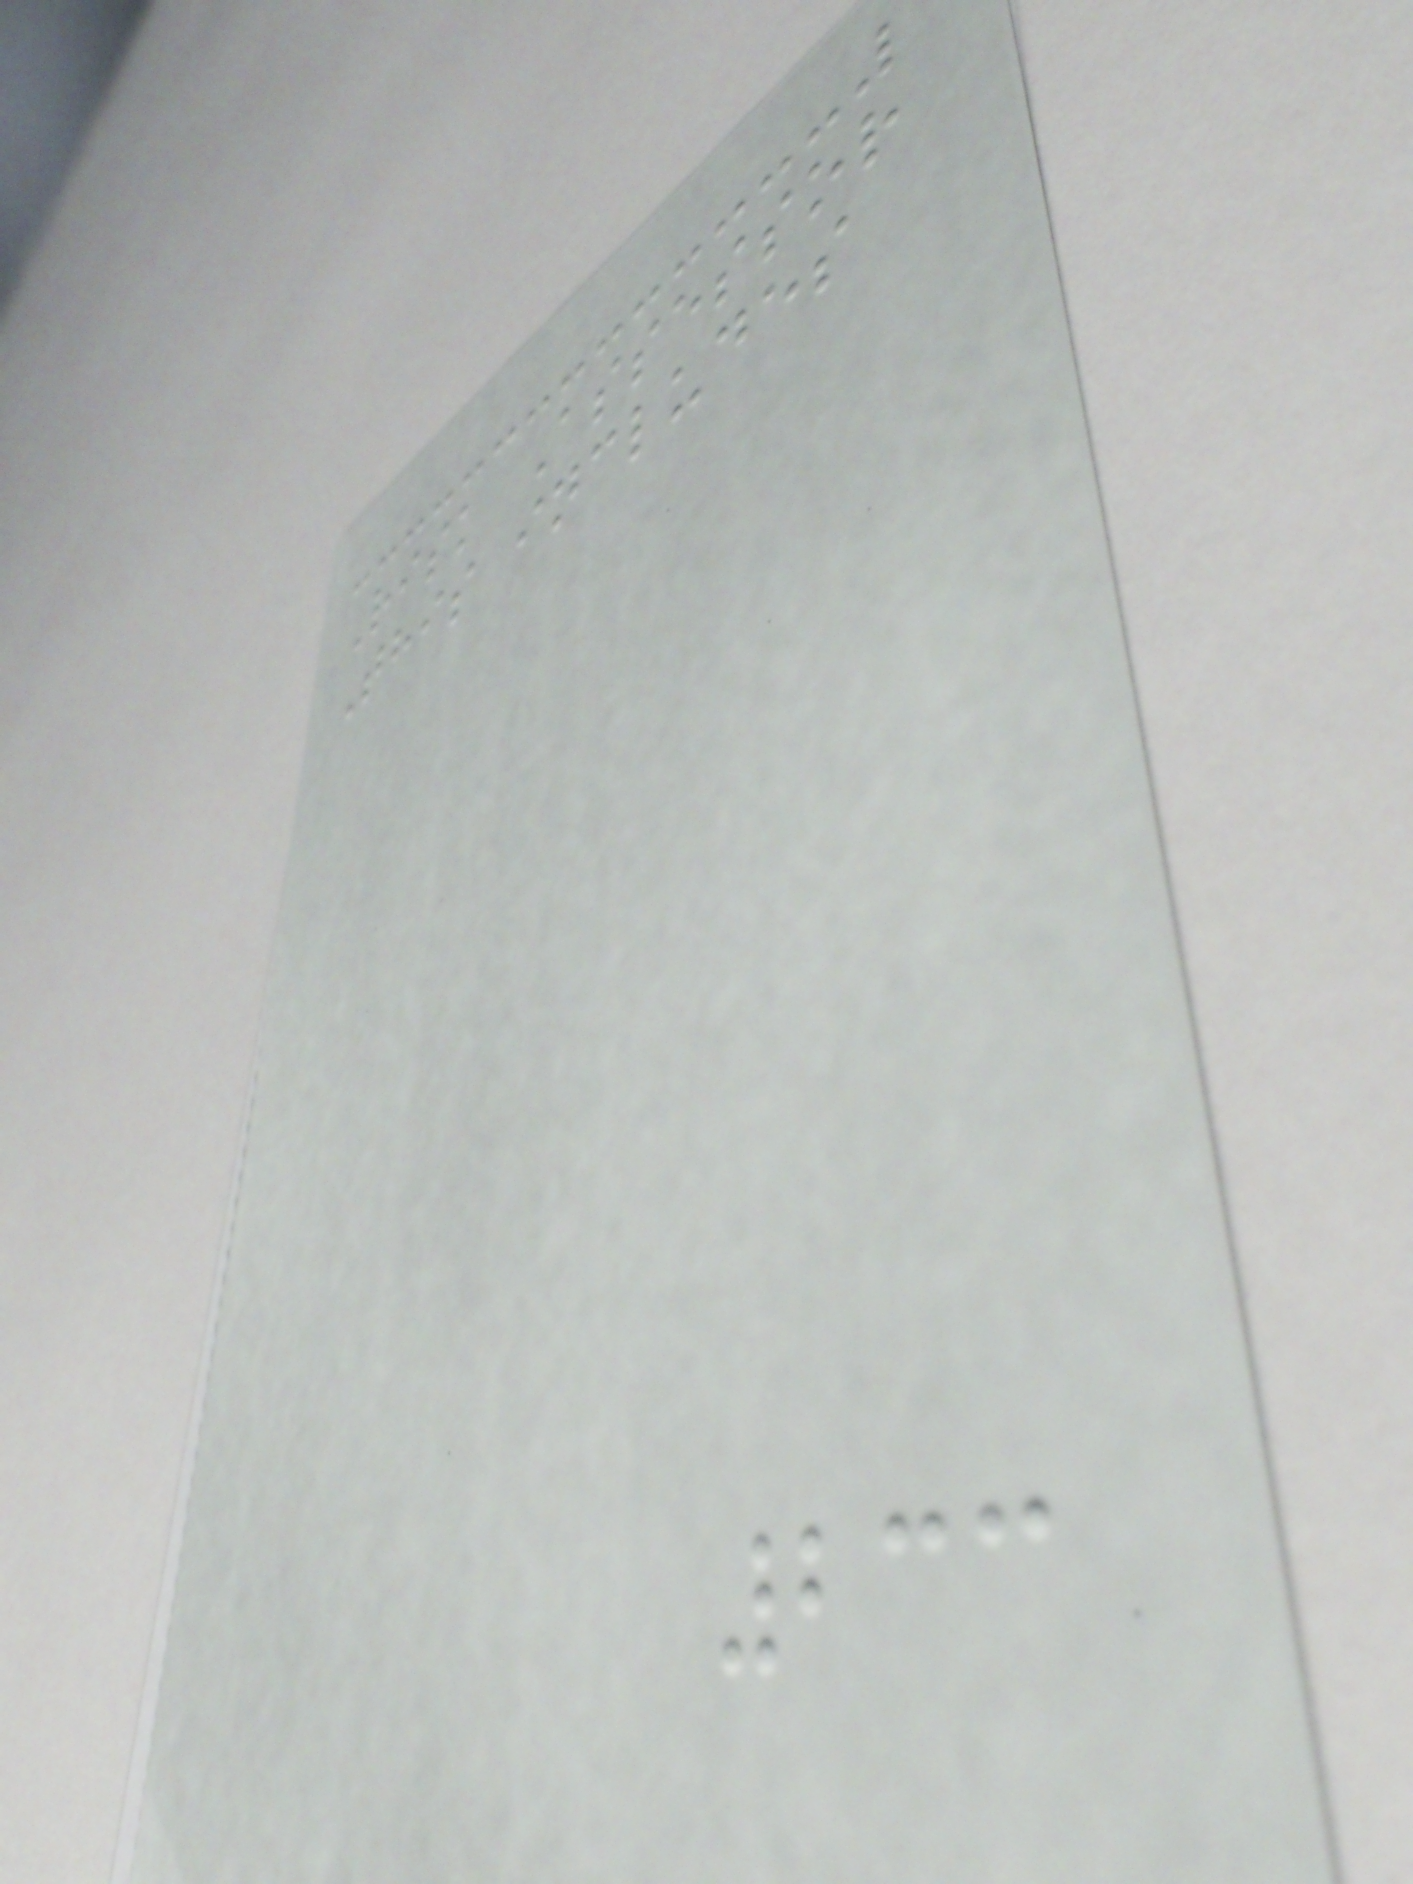Risk Assessor
This includes
233
